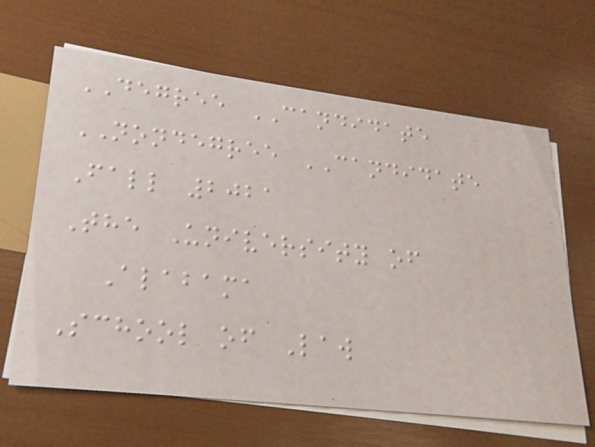DEGREE CANDIDATE
NONDEGREE CANDIDATE
Fall 2021
The University of
Alabama
School of Law
